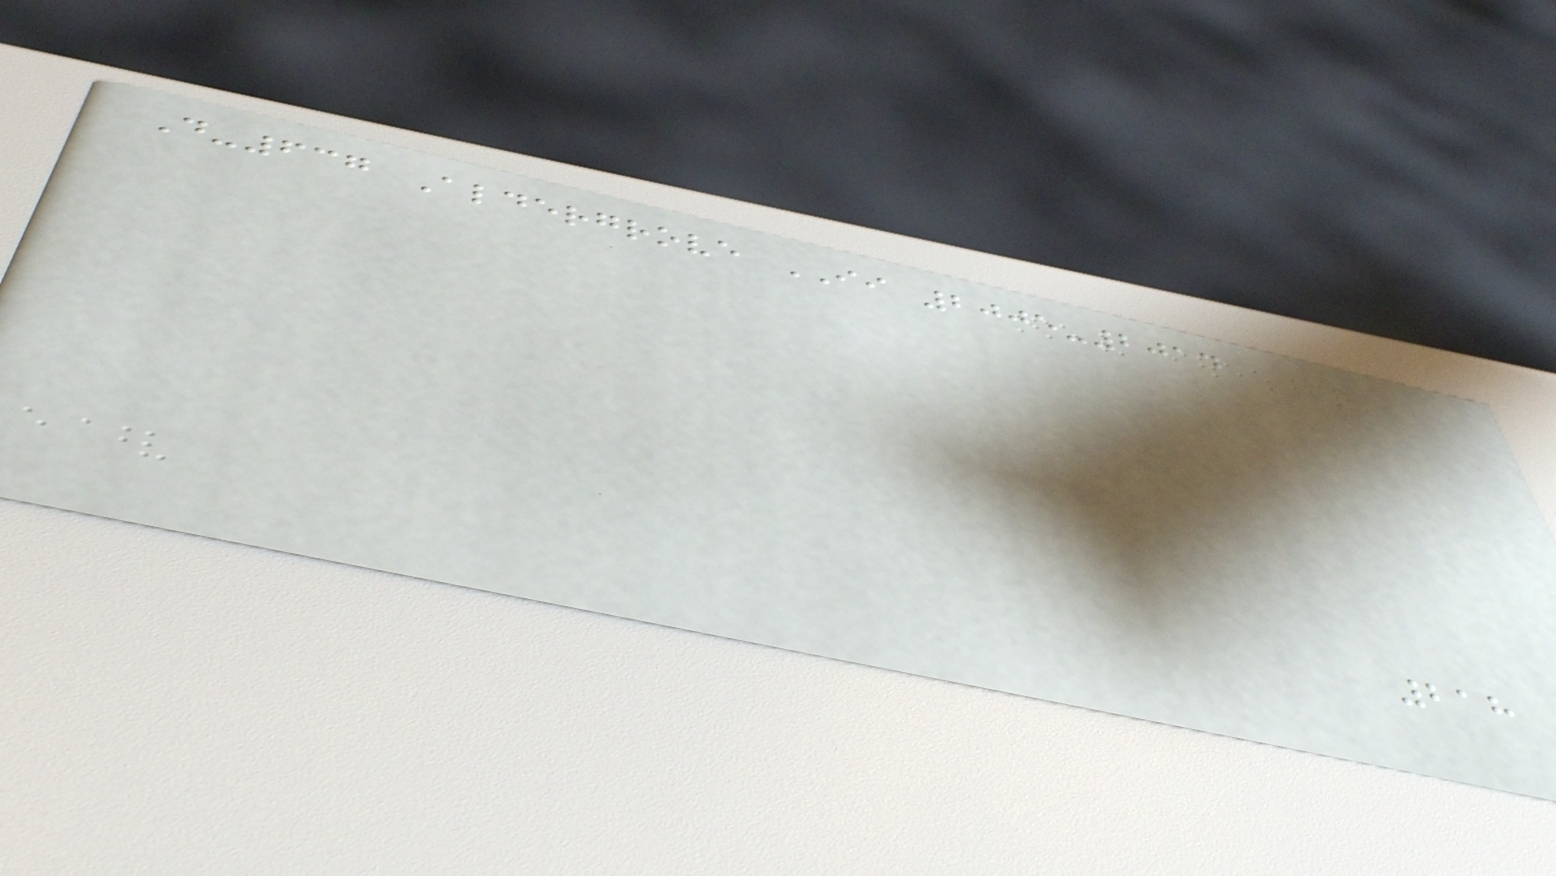D-637 Aldergrove II 2005-2014
218
